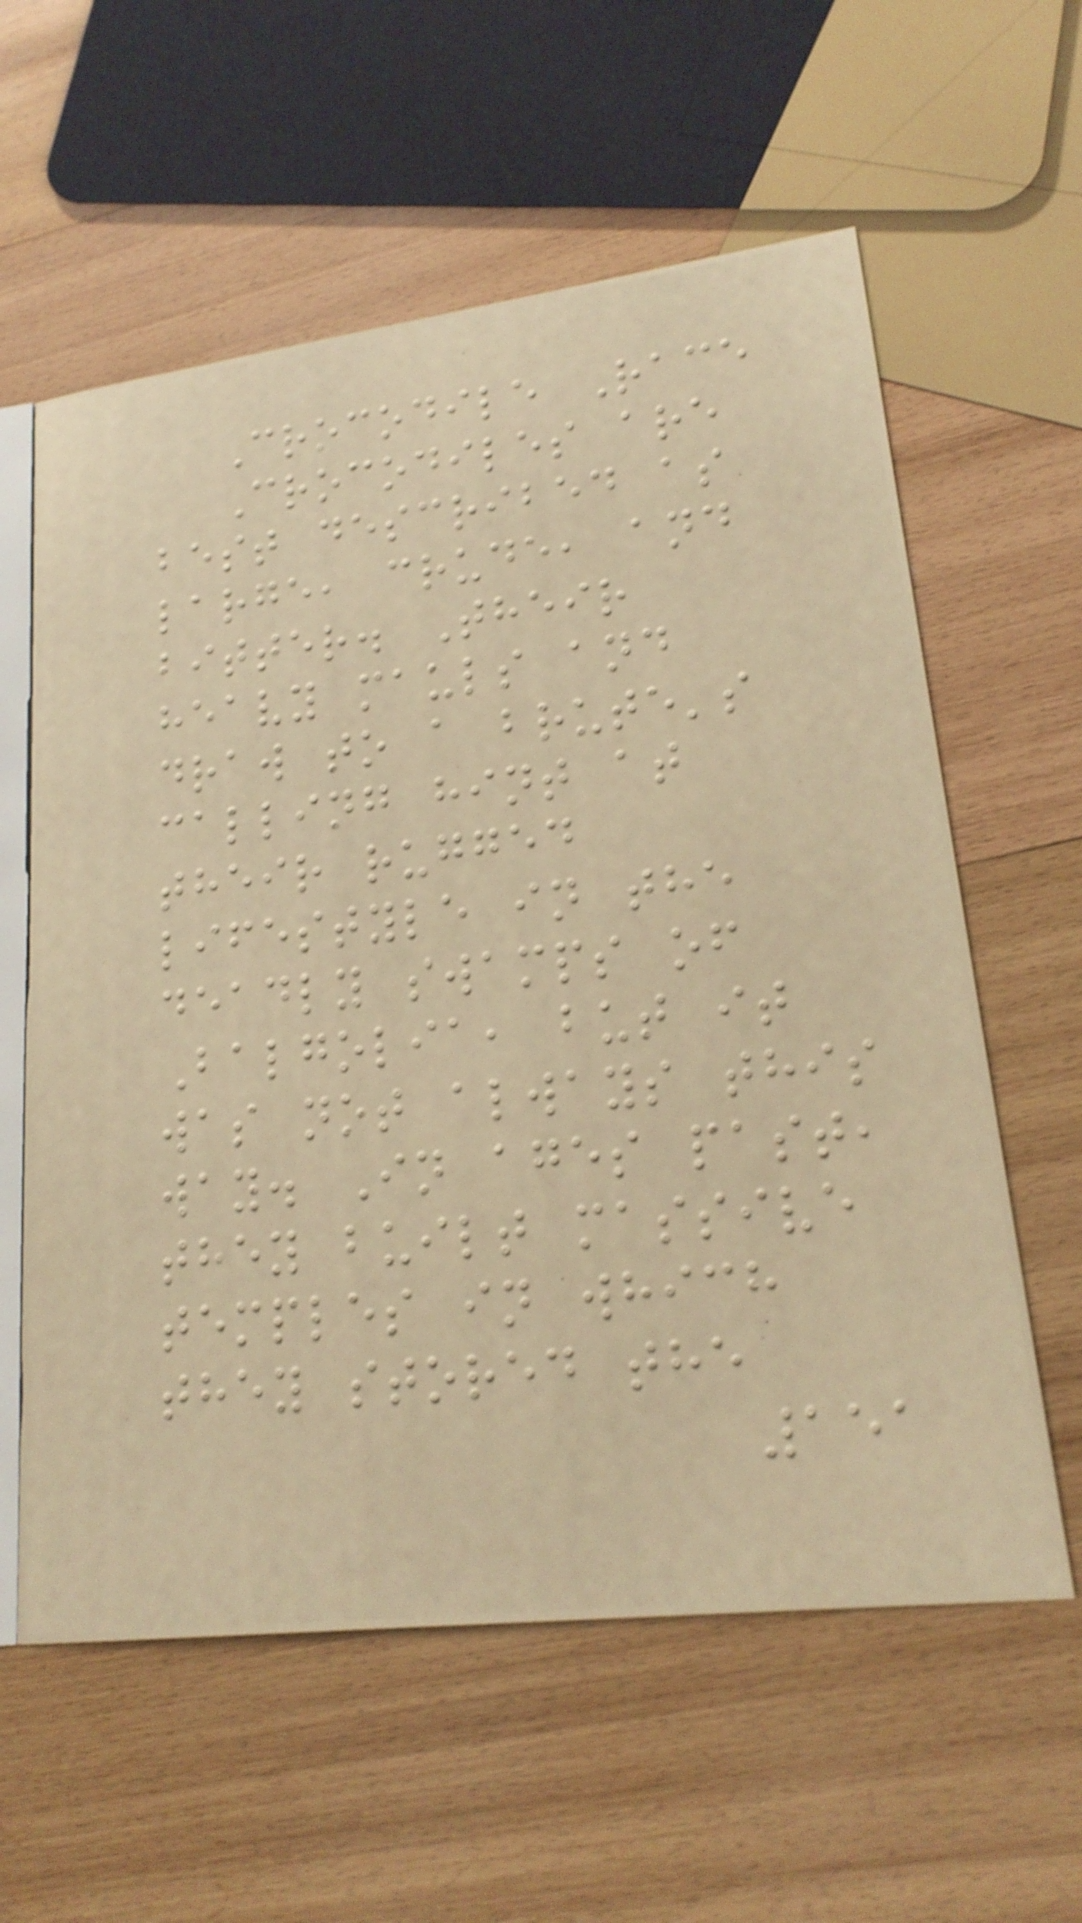Crocodile Race
Crocodiles are
best described as
large, crude, and
bitter. Their
heavy mauls and
draw to a brute's
calling hint at
their rugged
lifestyle in the
deadly swamps of
Balgolia, but it
was not always this
way. In ages past,
they built massive
temples in which
they stored the
151
